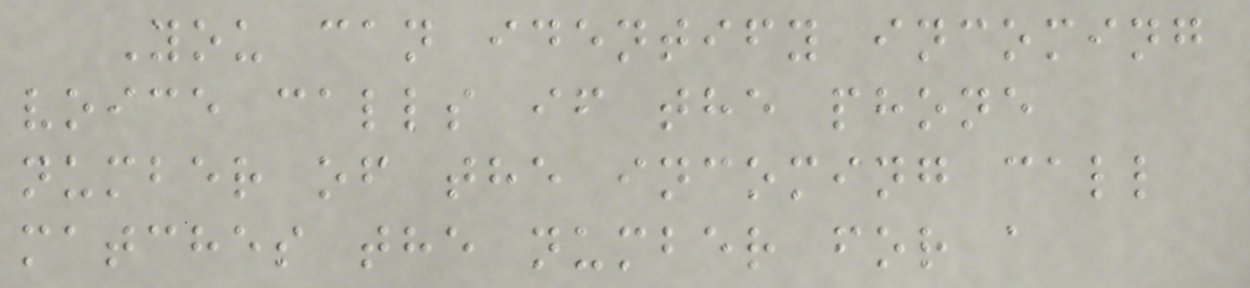You can identify incoming
voice calls if the phone
number of the incoming call
matches the number for a
